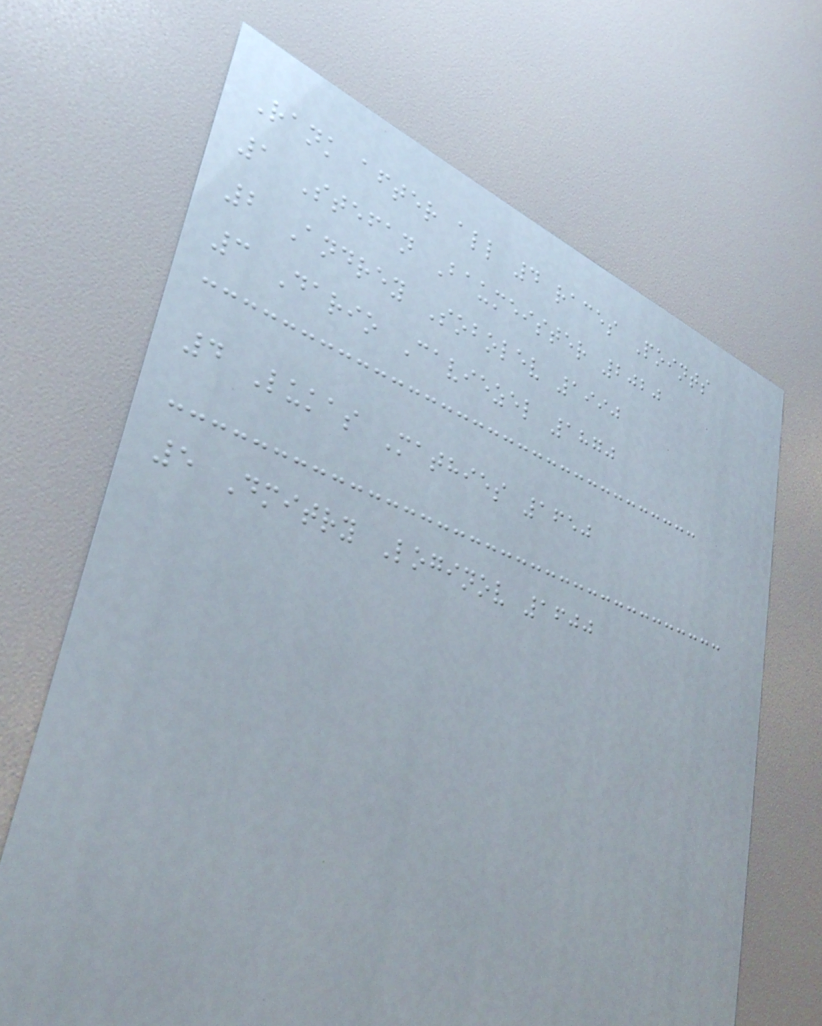Rank after all 4 races Points
1 Stefan Baumeister 2020
2 Andrey Sobolev 1990
3 Dario Caviezel 1870
4 Lukas Mathies 1650
5 Dmitry Loginov 1600
